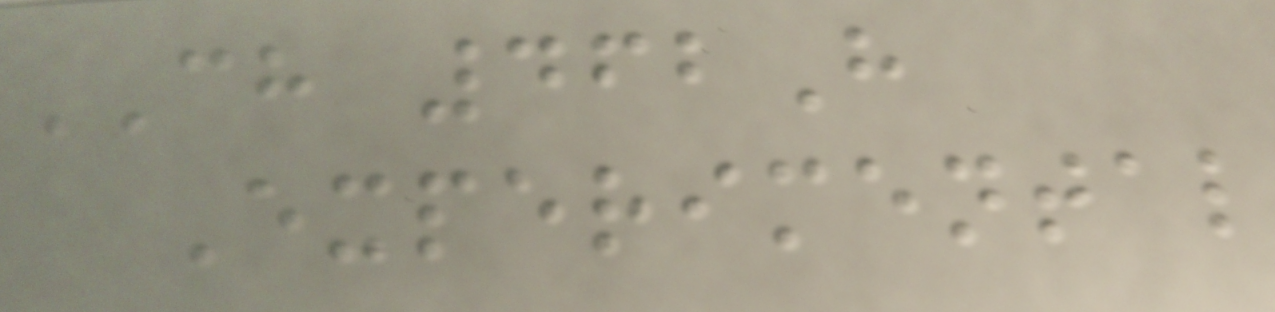CH 462H
Experimental
